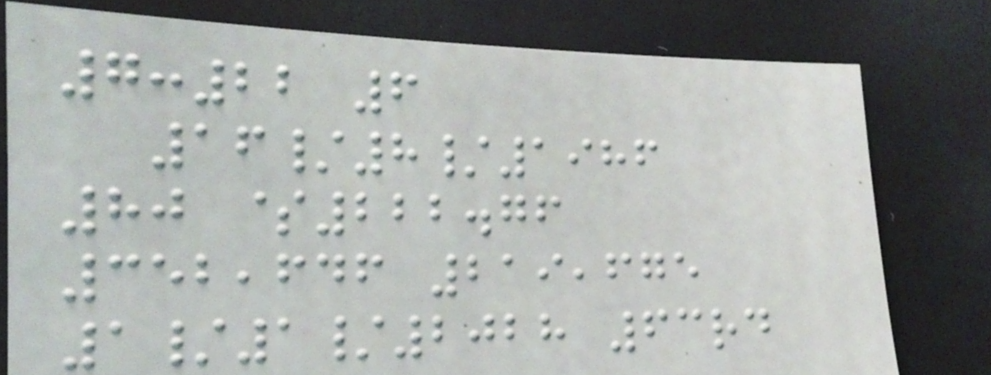7:22 6
16/8/1986
80 $222.76
352,646 219,675
1/1/2028 63rd
